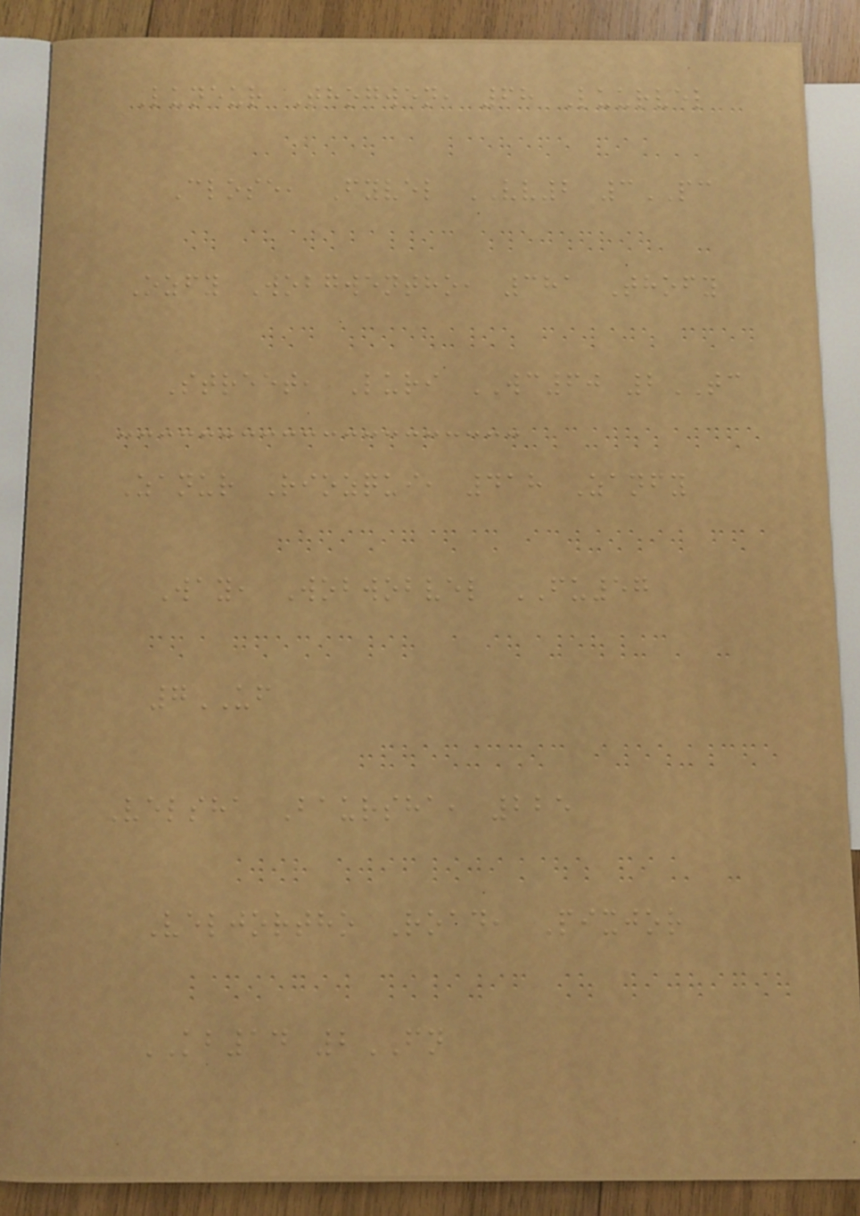Luneur Thogwen, 68 Luurvel
Close, Fyvel VV2 3PC
Ozfy Wobgwentho, 381 Thofy
Street, Luri WC60 2TC
Zanur Riozqui, 418 Zanfy
Way, Wobwobvel FU57
7UF
Velsha Baursha, 225
Veljortho Road, Pixjor
KB14 2FN
